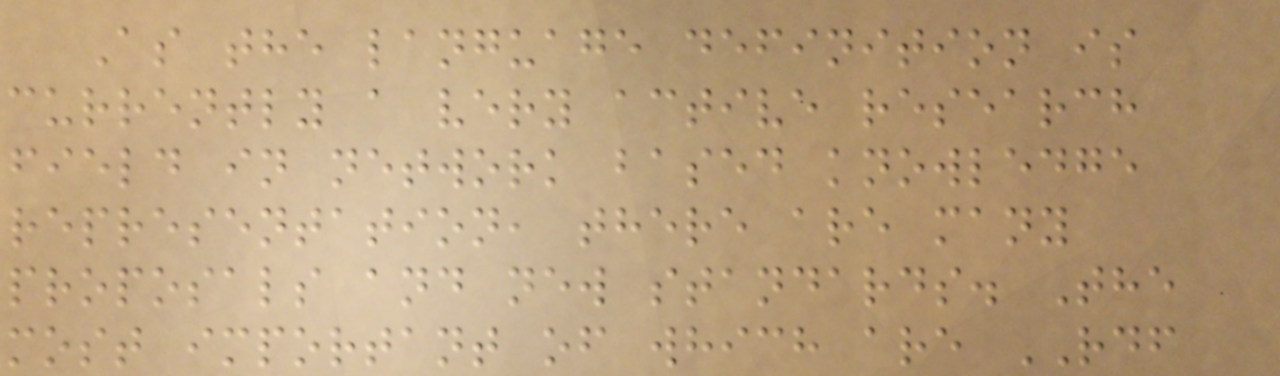As the language definition is
currently a very active research
field in network based knowledge
representation, there are many
proposals and new standards. The
most important of which are RDF
